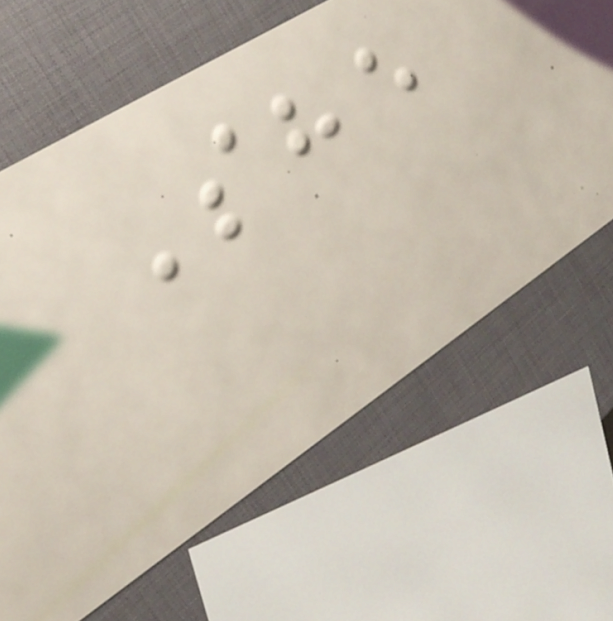She
